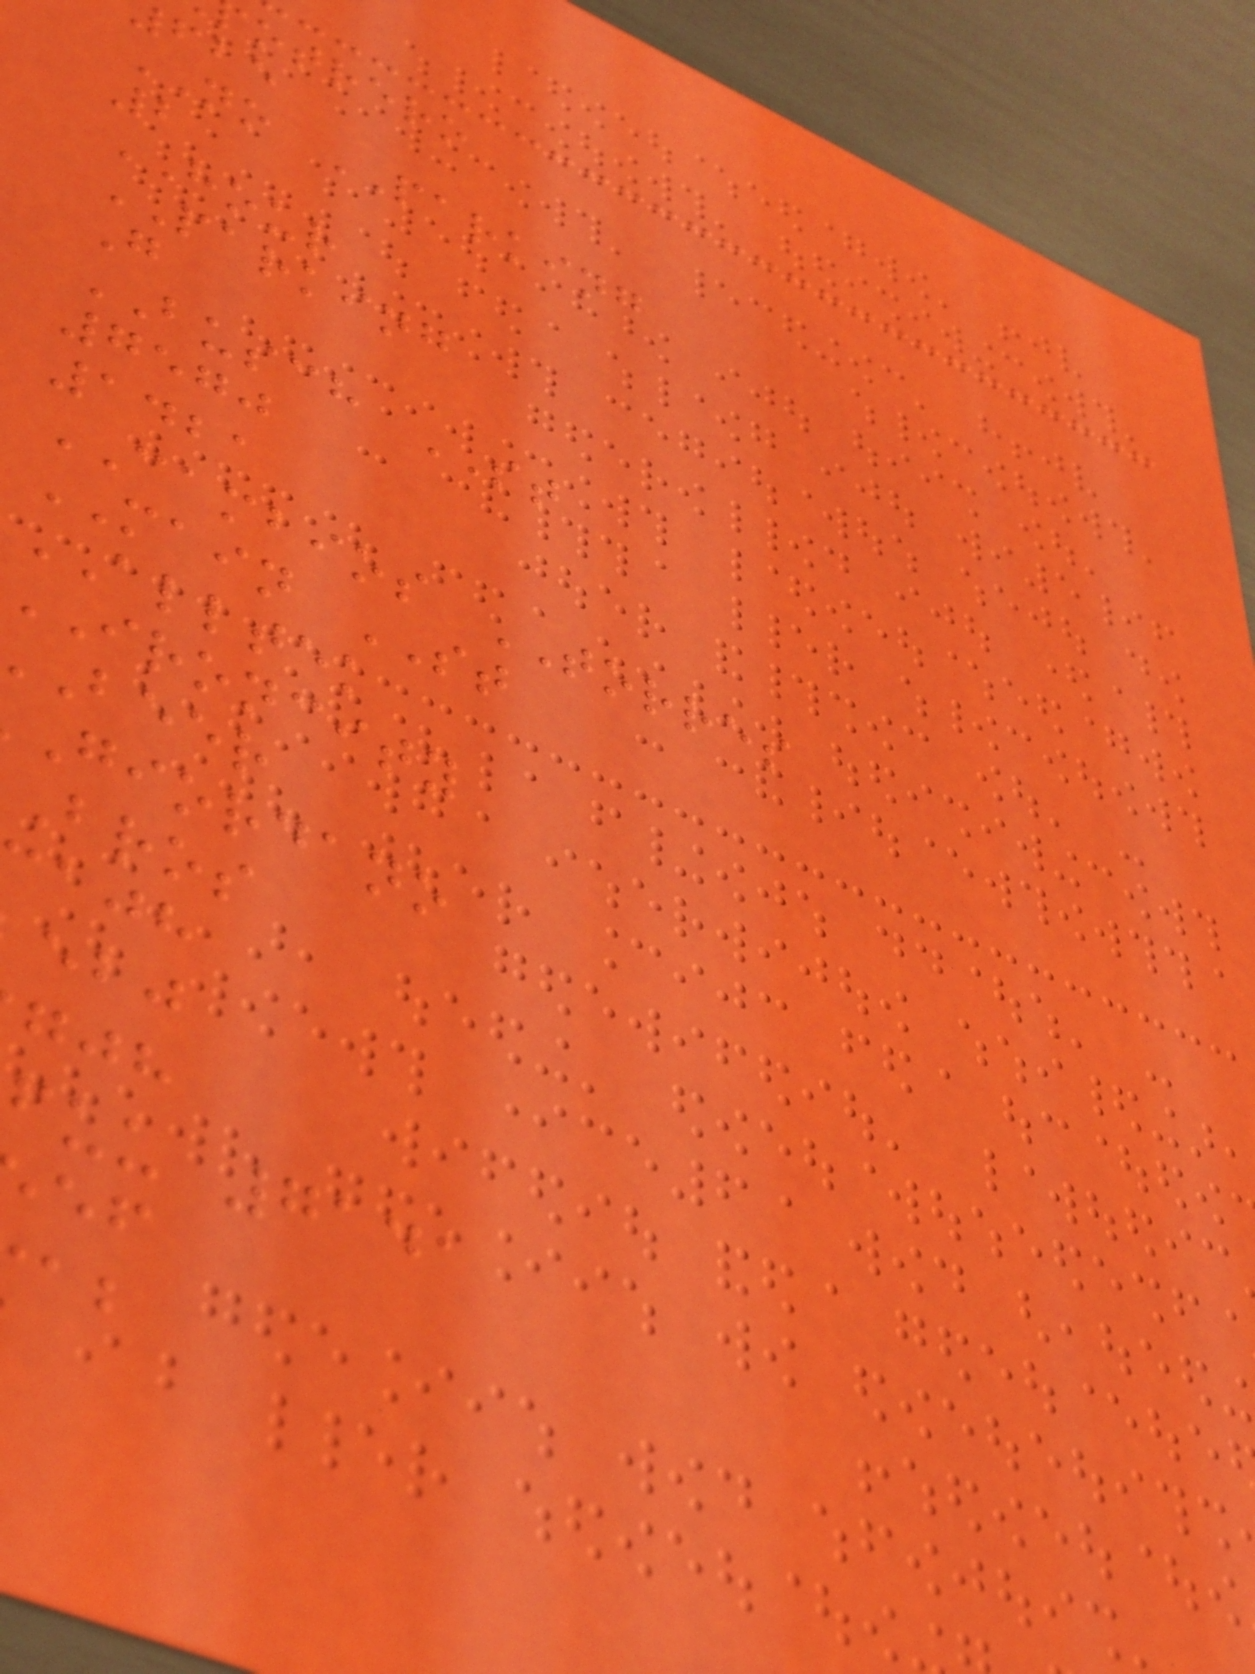otrero
NO PARKING
2
HOUR
PARKING
G
BUSCH ST
7570
1421
CAMBIOS TORRES
MAIN ST
ALLTEK
ironcity
beer
giordano
bros
fuu 7141
